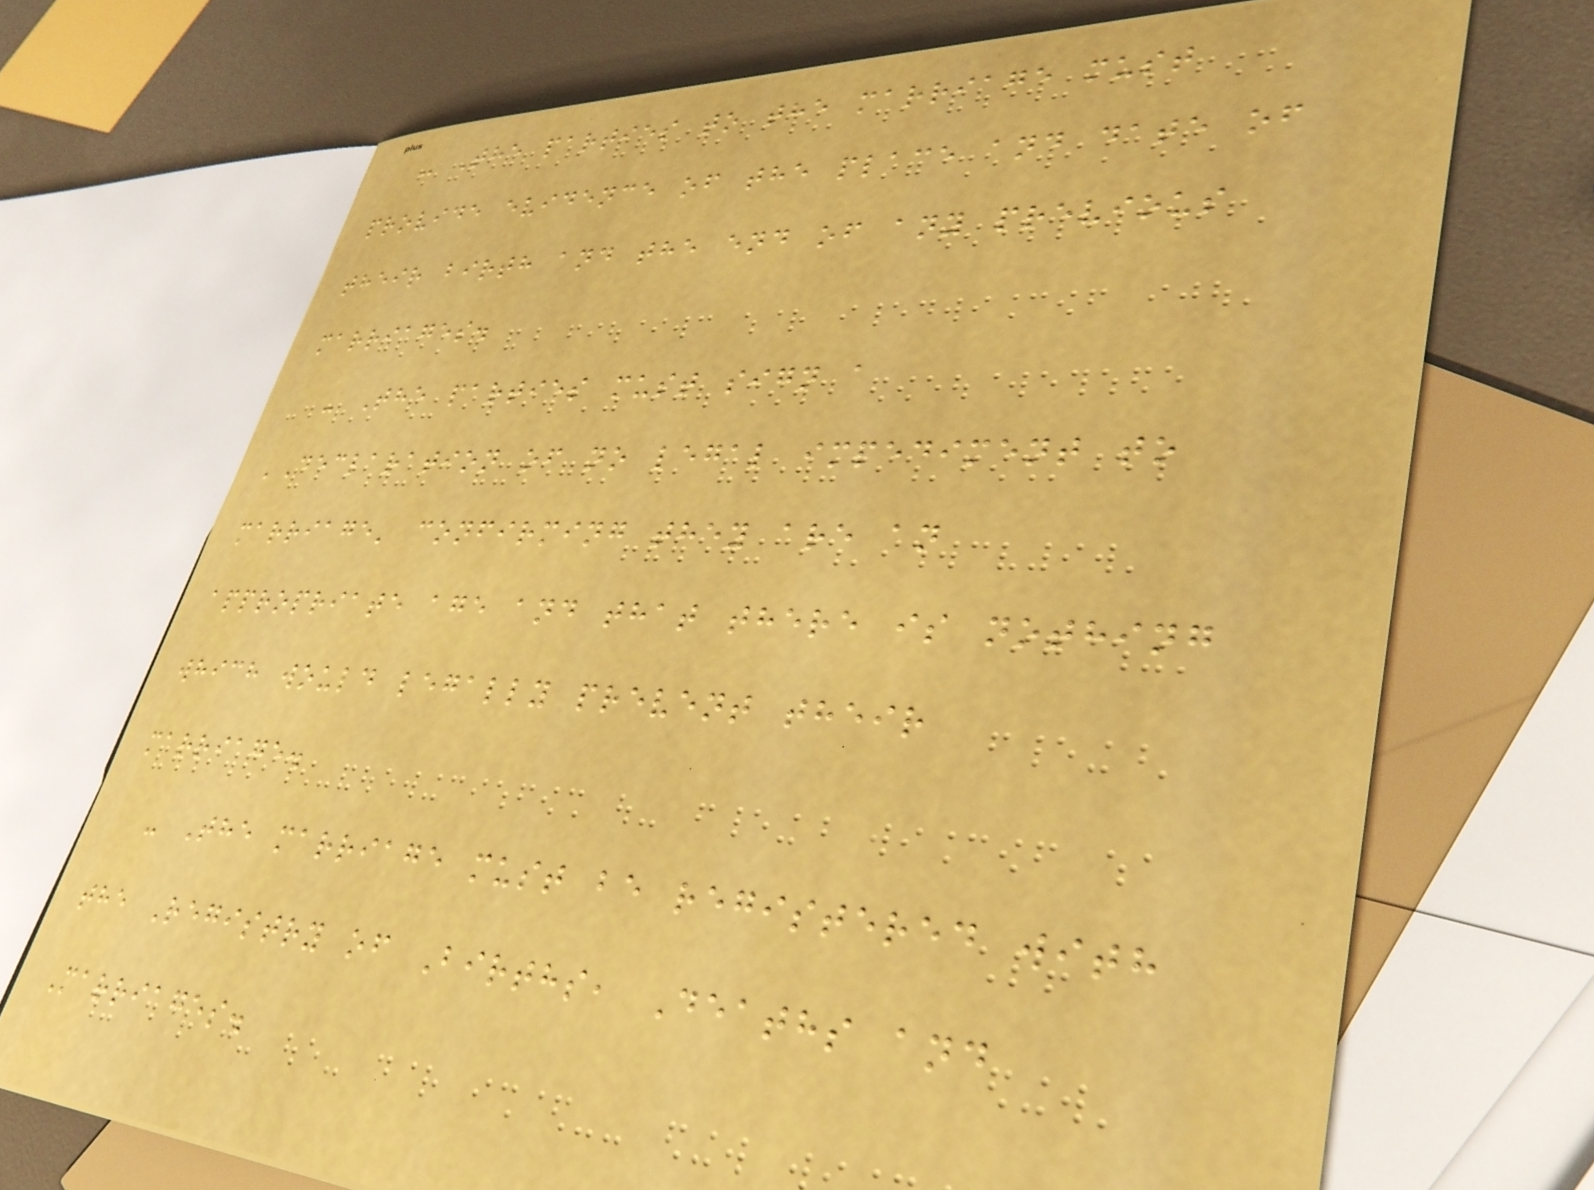- The parties to the marriage must
provide evidence of the place and date of
their birth and the end of any previous
marriages.
- The parties must sign a
'Declaration of no legal impediment to
marriage' confirming they are an
appropriate age and that there is nothing
which would legally prevent their
marriage.
- The marriage must be registered with
the Registry of Births, Deaths and
Marriages.
